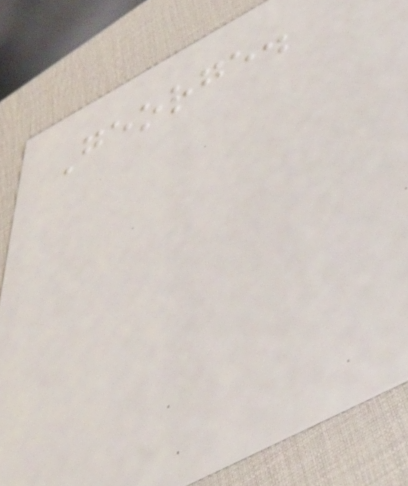George.
